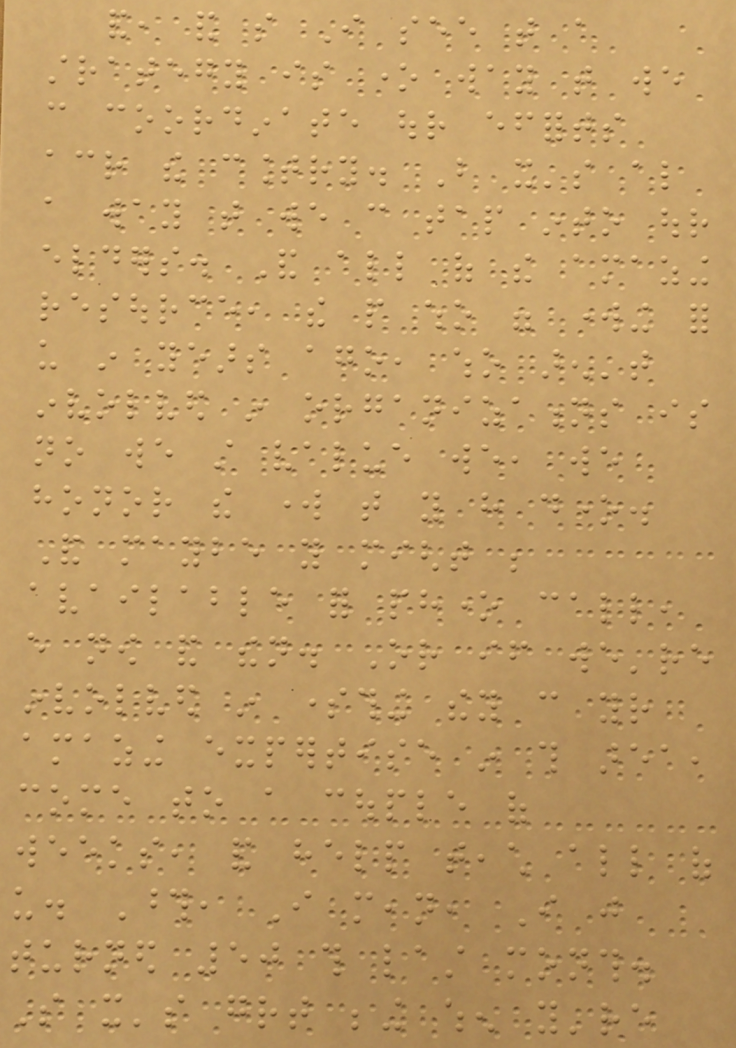and, and so I see that a
strategy is one way that we
can coordinate our efforts
across the country. But it's also
a way that we can tap into our
elders. And all of the amazing
resource, the people who were working for
us in years ago, who aren't
involved in organizations is
no we still value we, we
honor the work that you have done.
And maybe you might be
available for phone call,
every now and then. Or if we're
involved in something they can your
amazing expertise in this area,
come to a couple of
weeks, and help teach all of
us. Those, I mean, I just
turned 50 this last month.
So it's great being when you're
